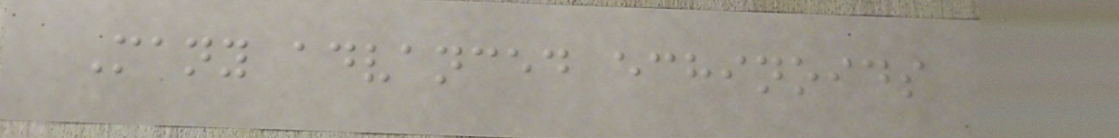Many advanced echinoids
